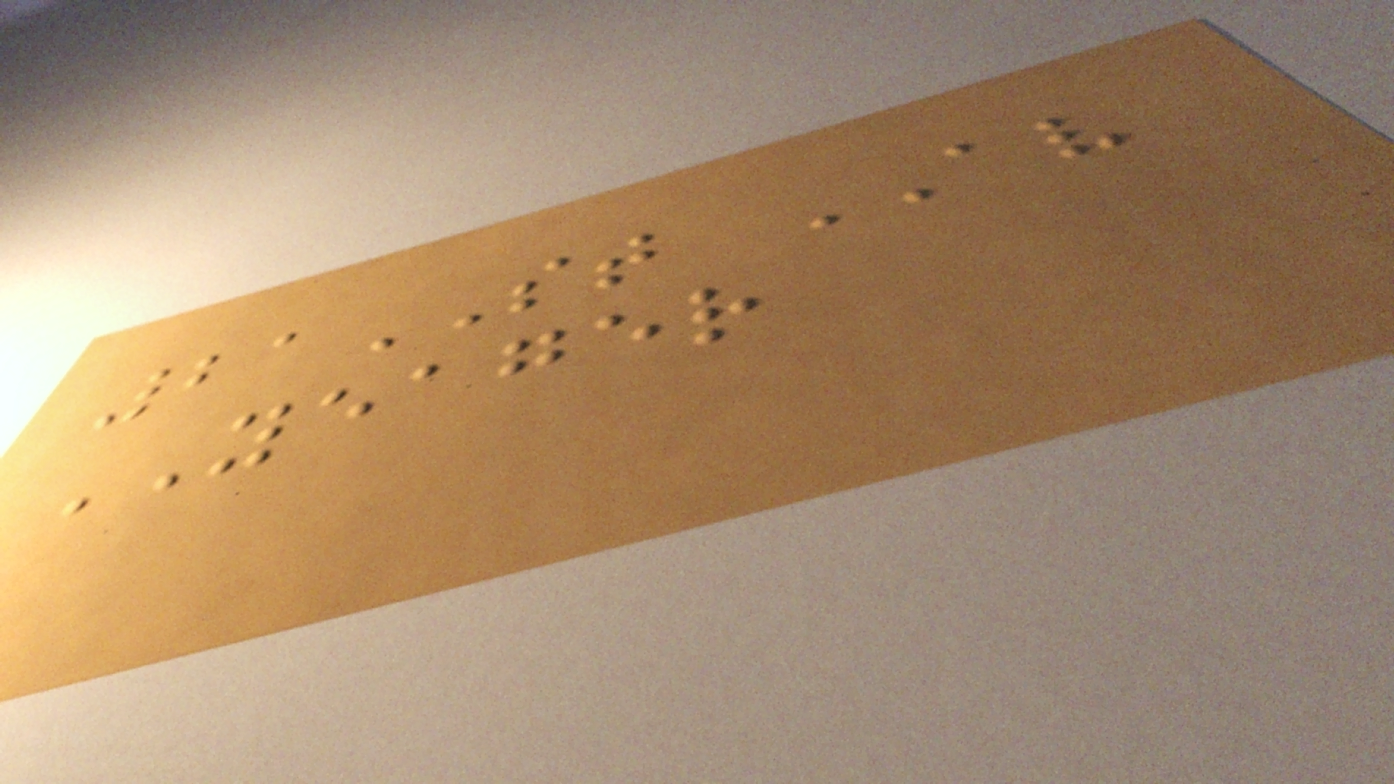21ST AV
YEAGER
